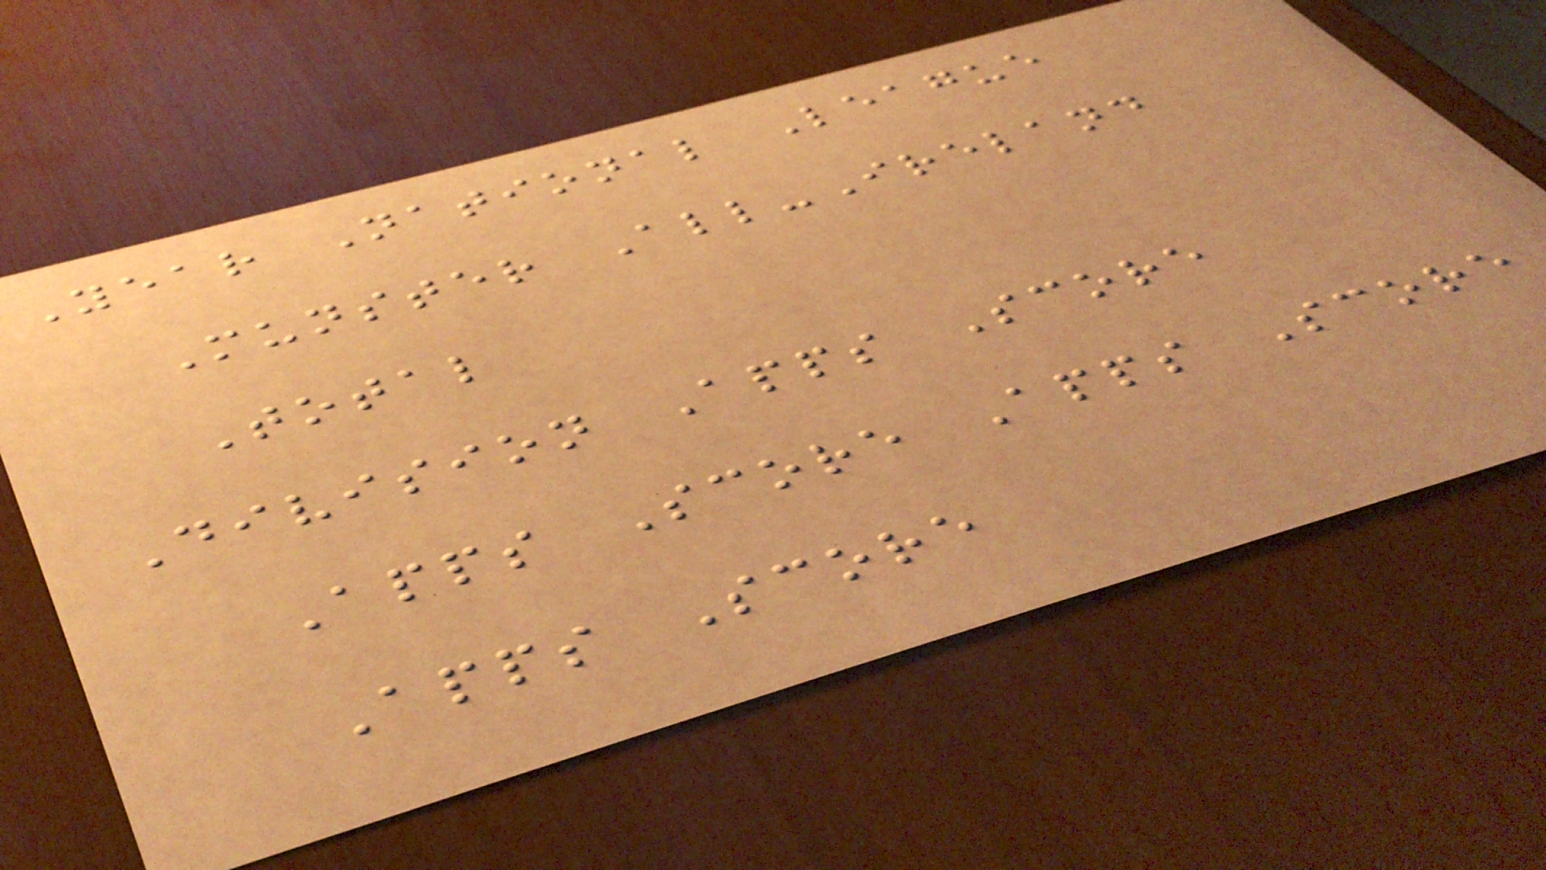Year National League
Munster All-Ireland
Total
Division Apps Score
Apps Score Apps Score
Apps Score
